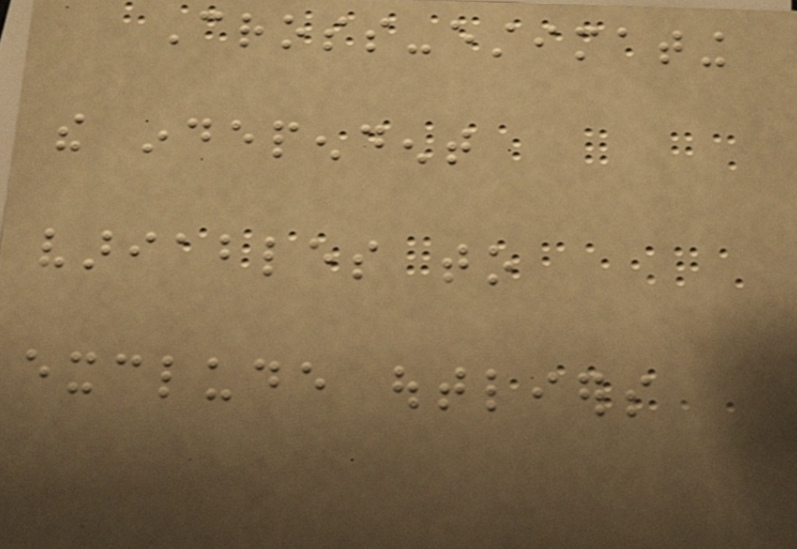Cross-estimating
the independent
variables to
exclude outliers
